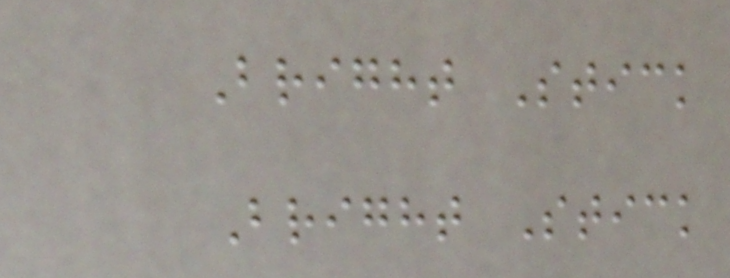Bright Stick
Bright Stick
